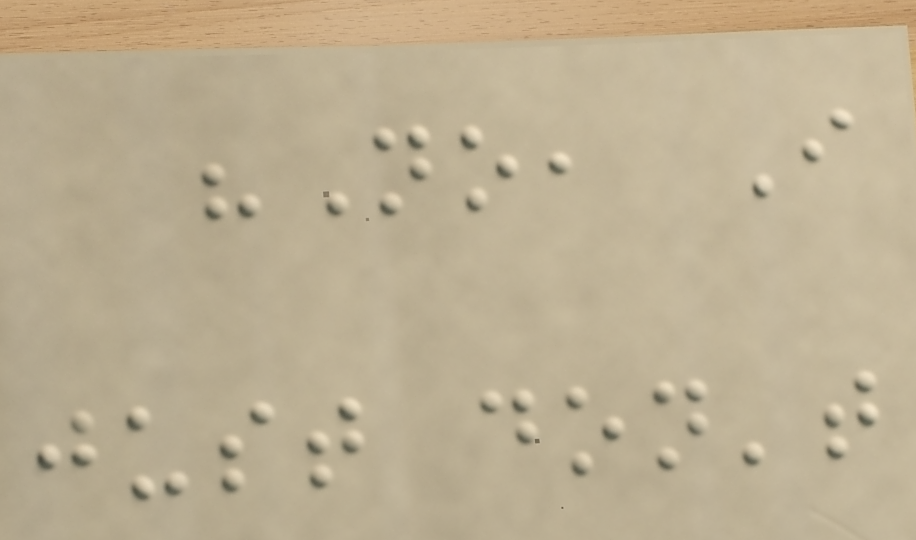"No, I
just don't
